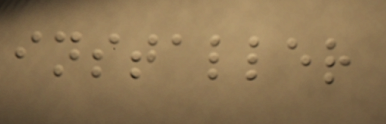installer
